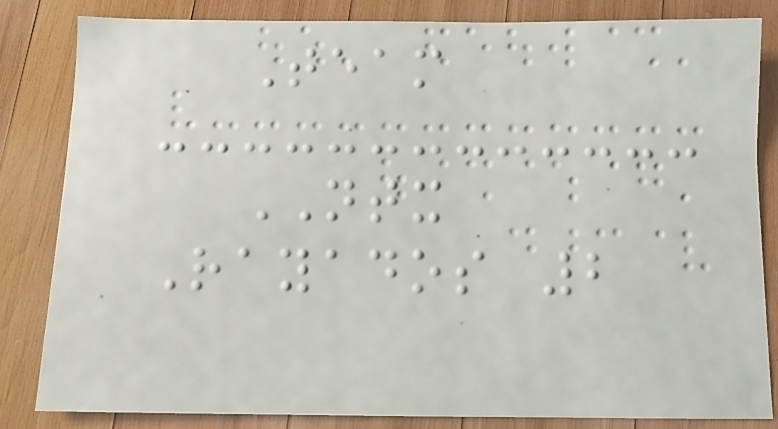Team
NTX
Rayados 2
